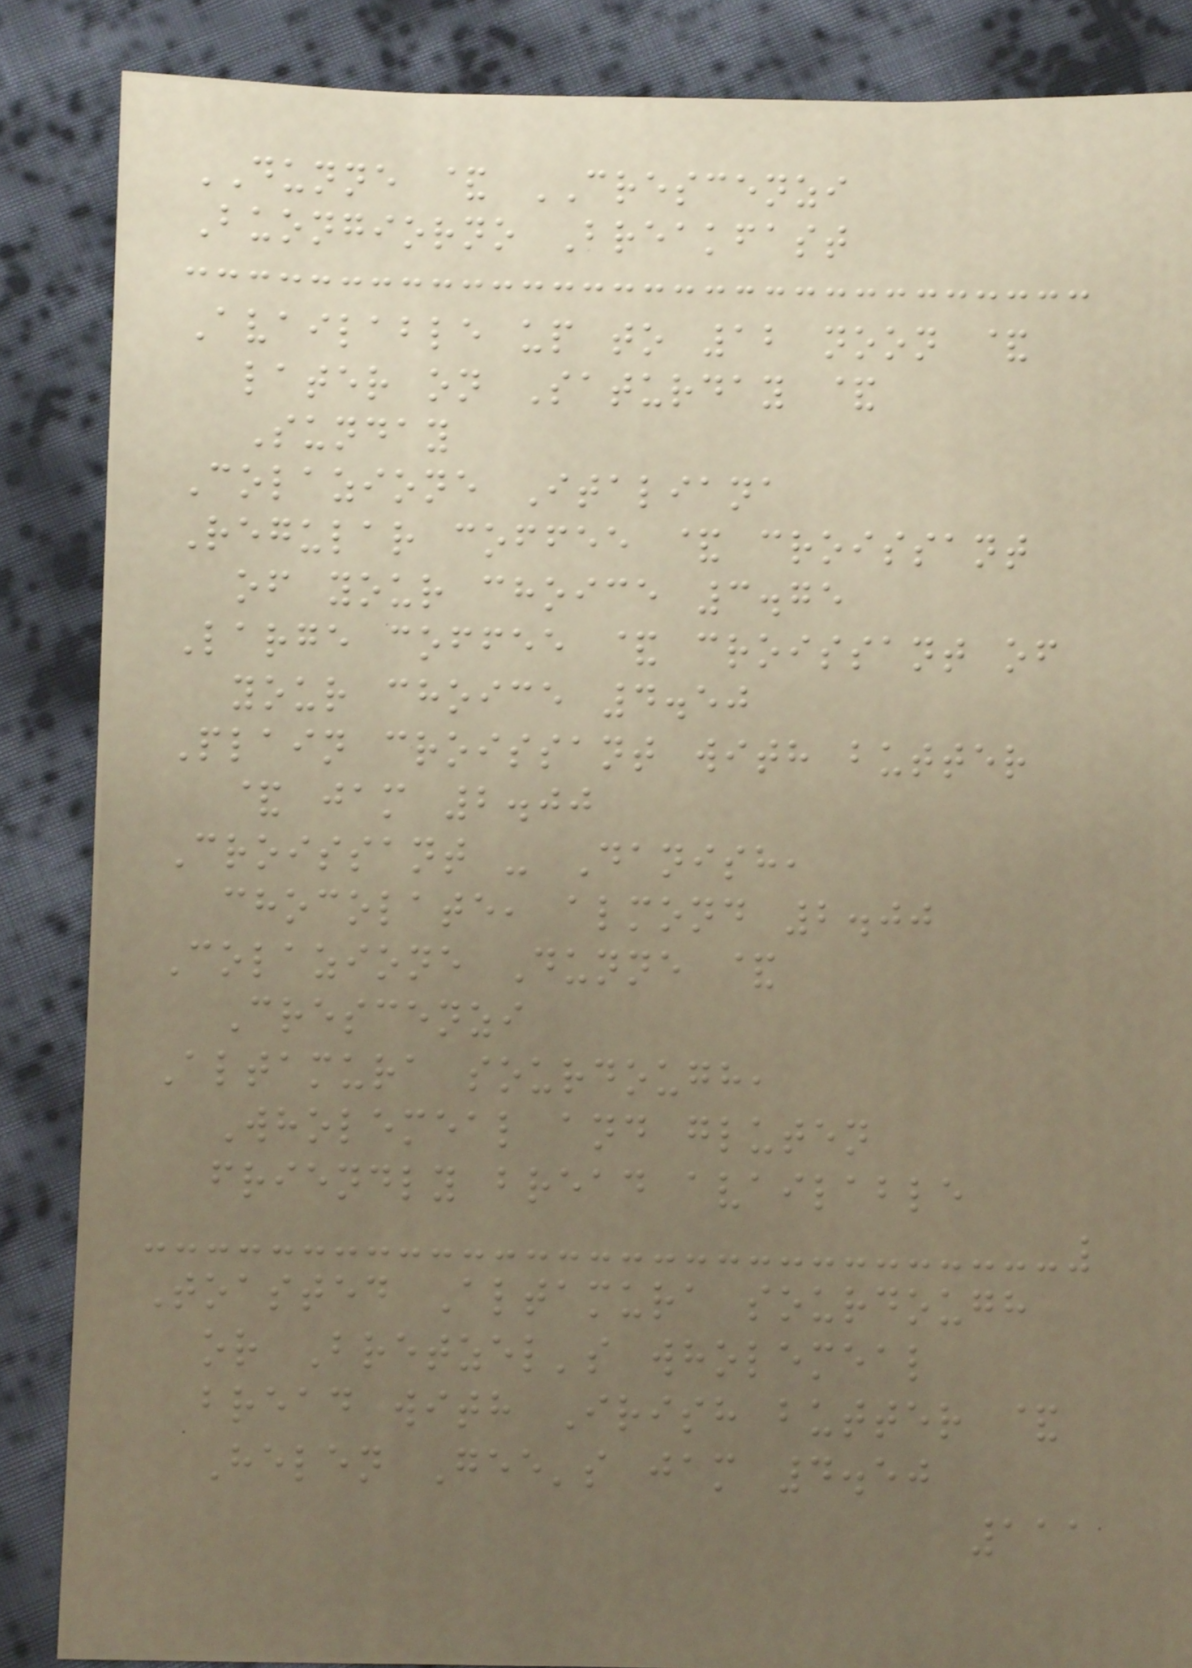DUNNE & CRESCENZI
Buongiorno Breakfast
Available up to 12 noon &
later on Saturday &
Sunday
Colazione Italiana
Regular coffee & croissant
of your choice 3.75
Large coffee & croissant of
your choice 4.50
Plain croissant with butter
& jam 2.00
Croissant - Danish,
chocolate, almond 2.00
Colazione Dunne &
Crescenzi
Altamura sourdough,
Wholemeal and gluten
friendly bread available
Toasted Altamura sourdough
or Bretzel's wholemeal
bread with Irish butter &
Helen Gee's jam 4.50
111
